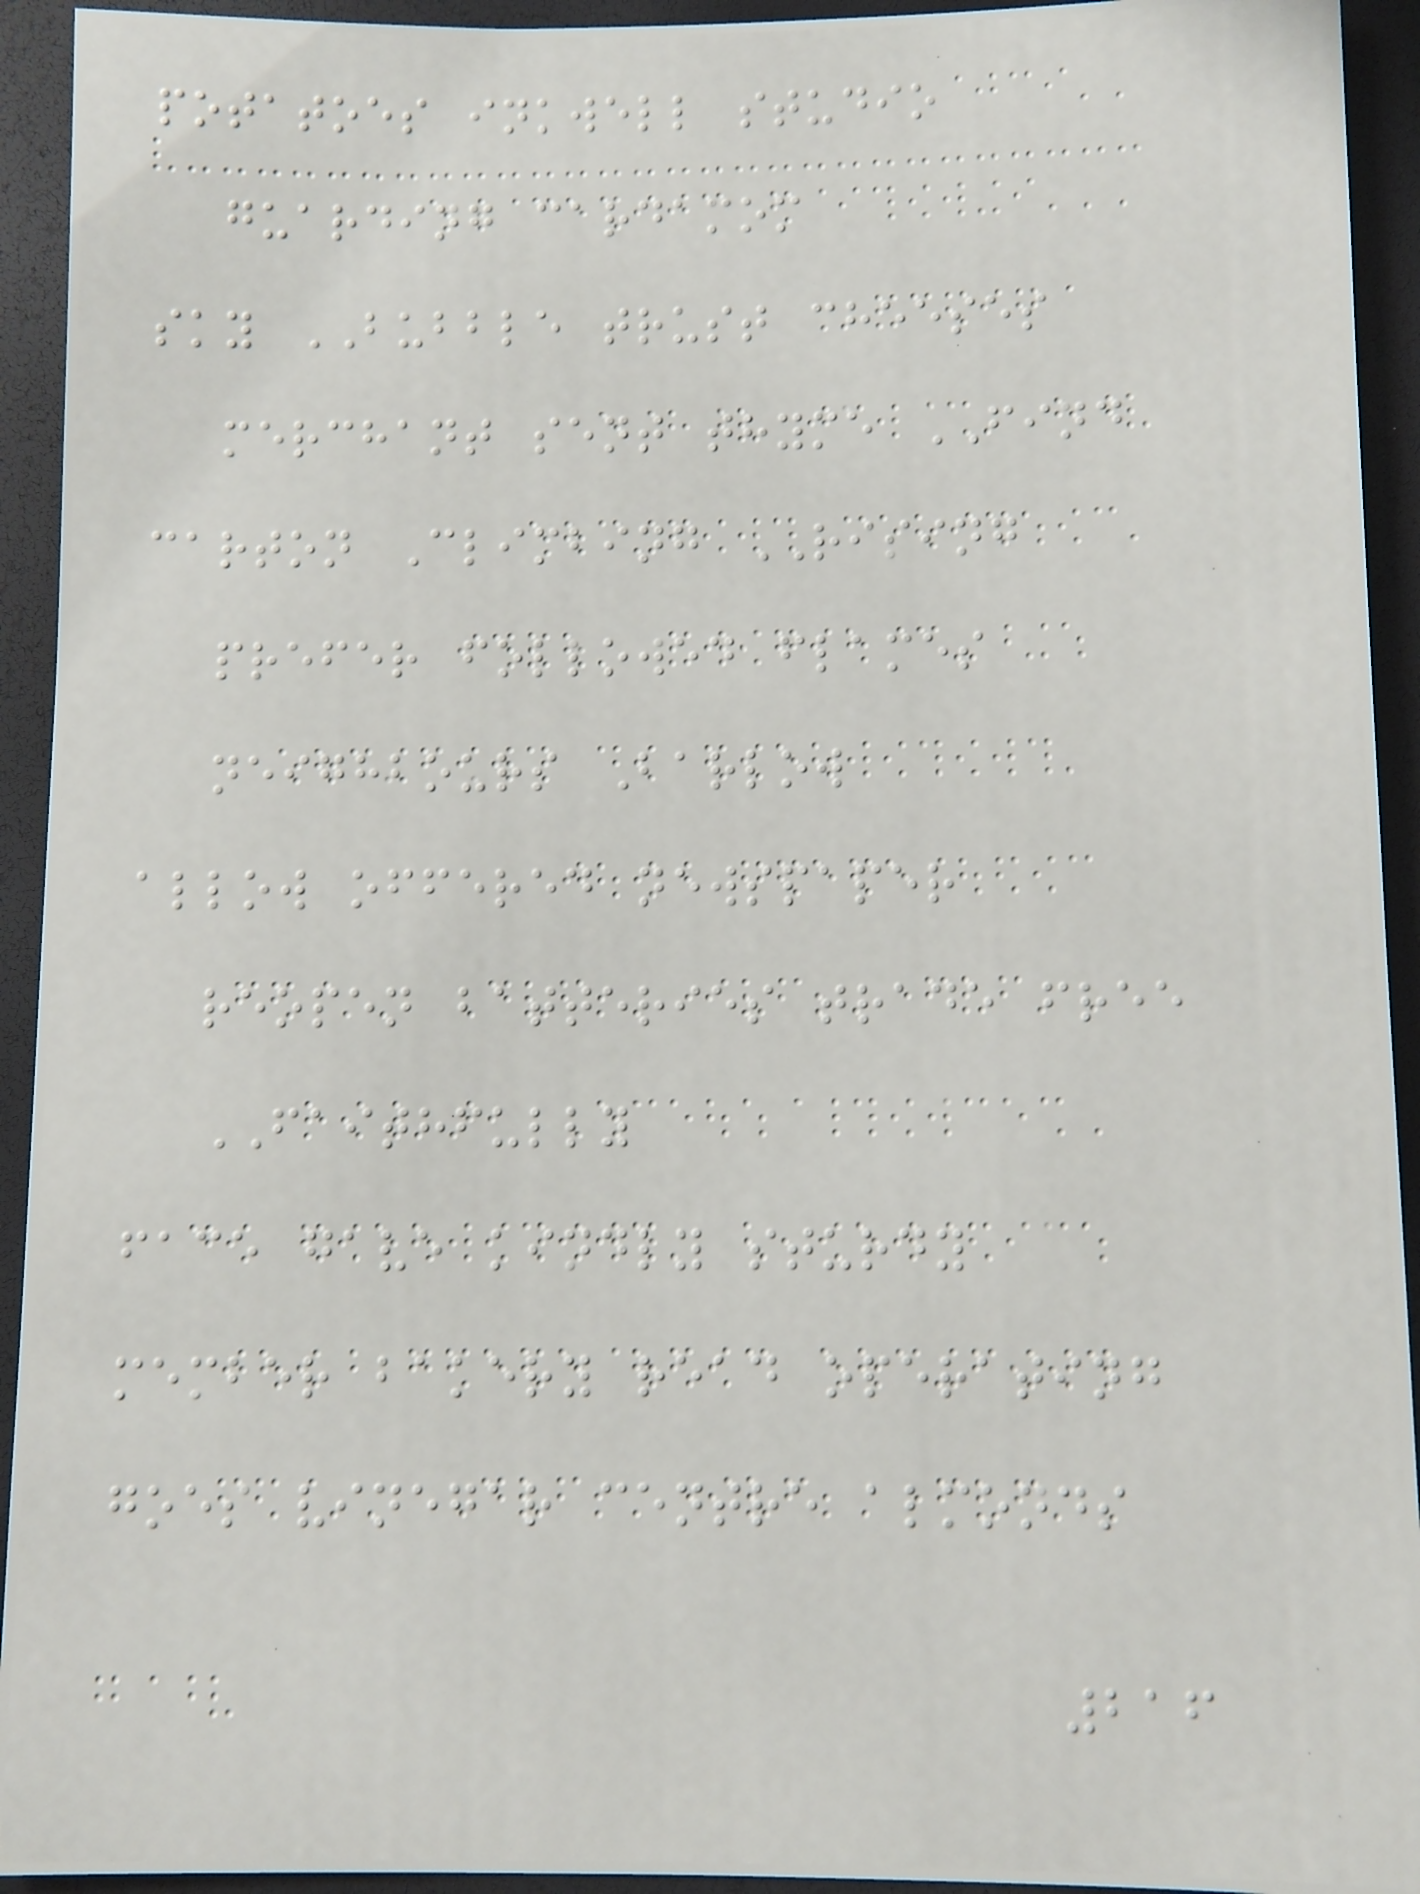potatoes inkwell studio
guarding cardamom
sky BUBBLE trust cheeses
merchant sent thyme FIND
carton Climbing RISING
prefer followed flames
neighbours Barlow
allow offered newspaper
reopen batteries trade free
FAITHFULLY
face gave kindly sturdy
member bakery read operating
goes vinegar centre almonds
216
